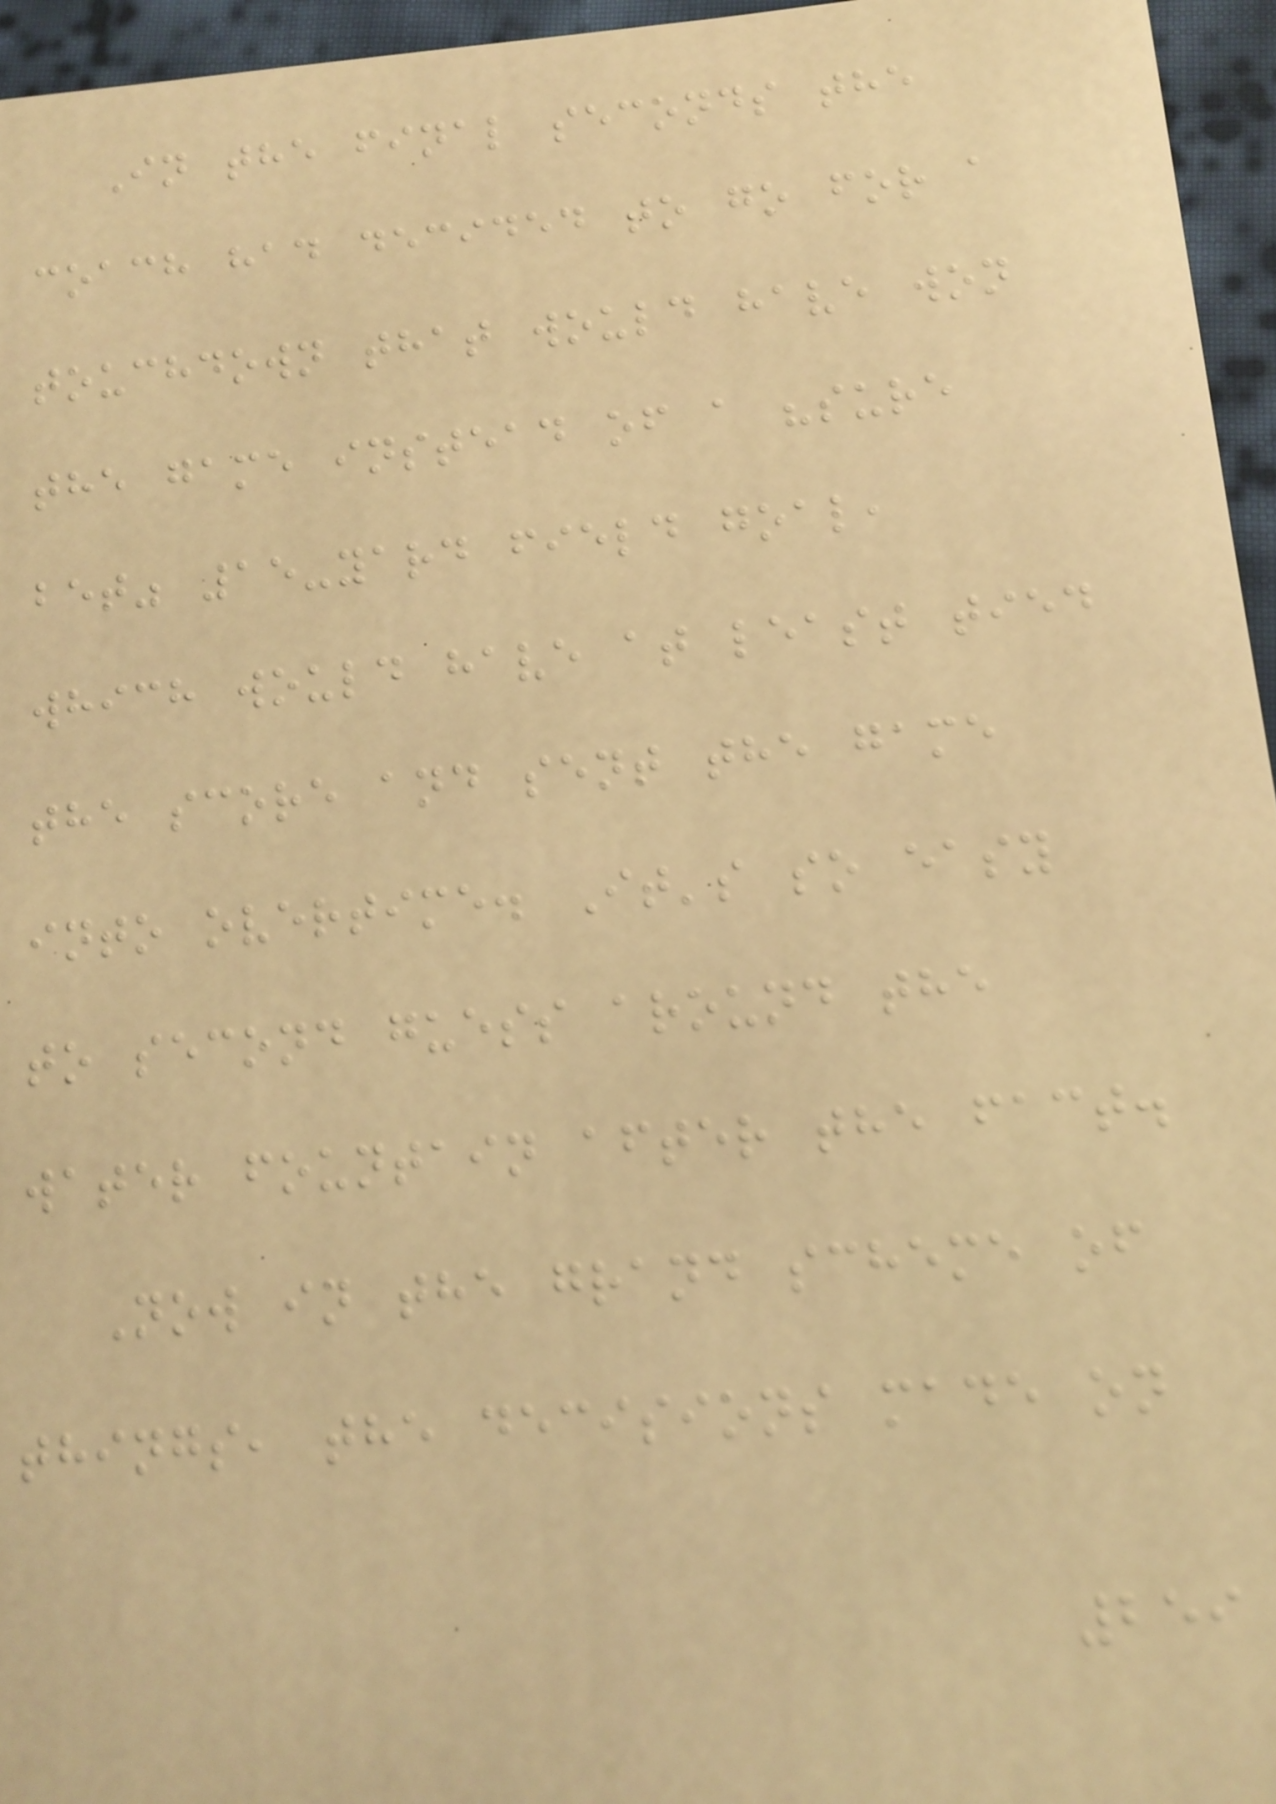In the final seconds the
coach had decided to go for a
touchdown that would have won
the game instead of a "sure
bet" 15-yard field goal,
which would have at least tied
the score and sent the game
into overtime. It's so easy
to second guess around the
water fountain after the fact.
Now in the grand scheme of
things, the decisions made on
259
